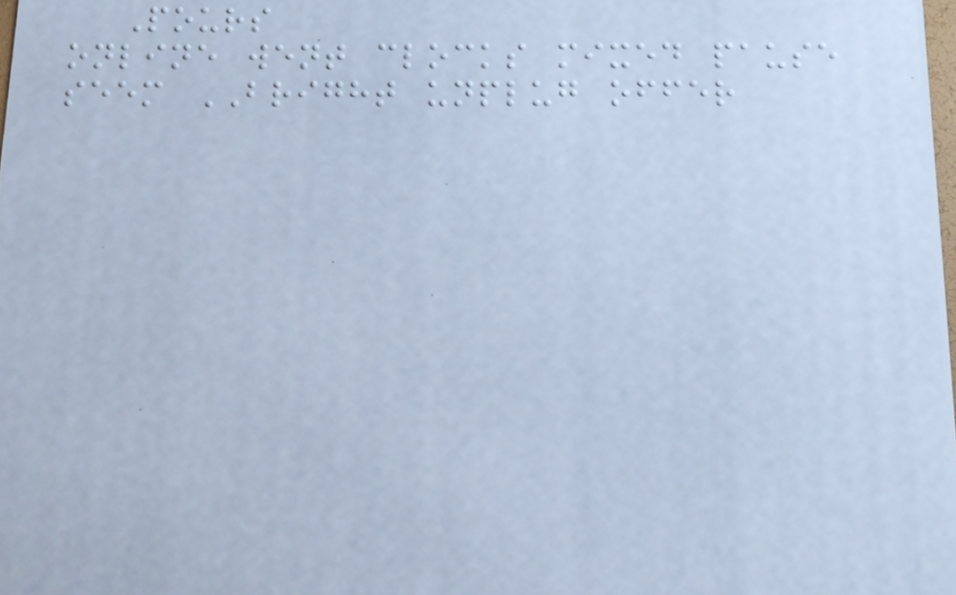Pours
online went clocks mixed pause
seem BRIGHT unplug offer
